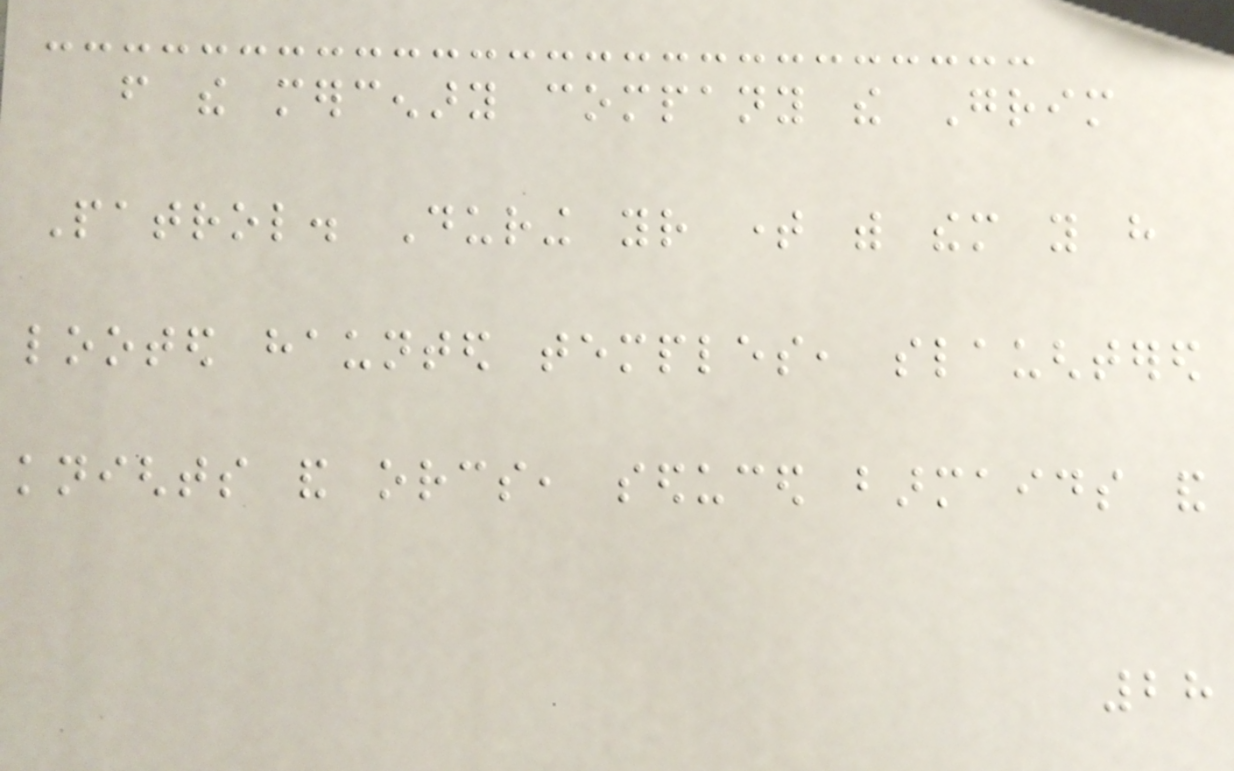from the mercenary company the Grim
Patrol. During your time with them you have
looted haunted temples, slaughtered
knights and orcs, seduced barmaids and
28
